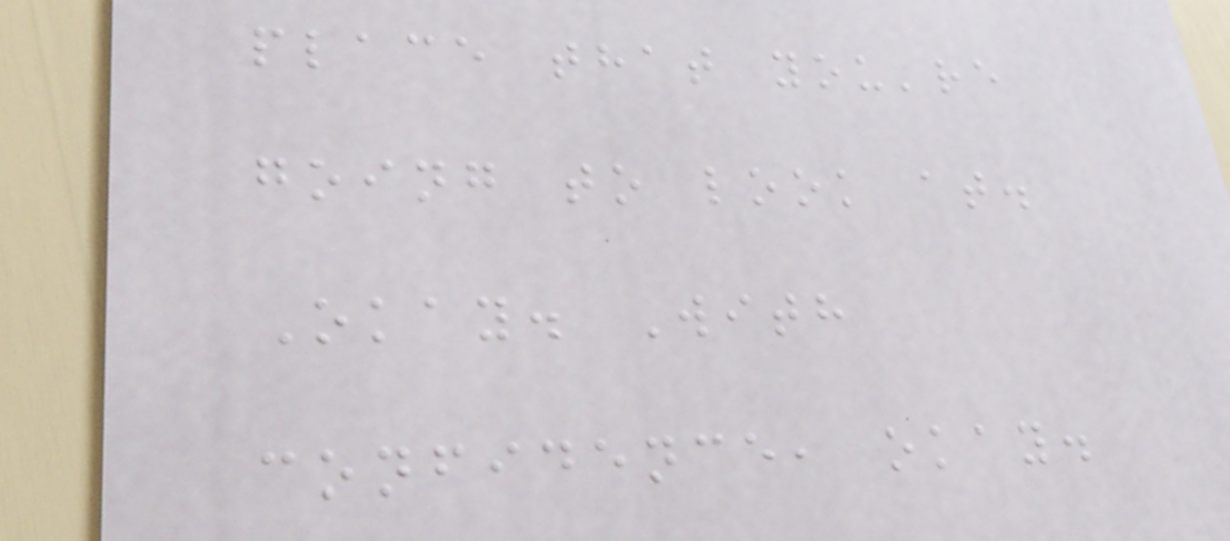place that you're
going to look at.
Okay. With
confidence, okay.
